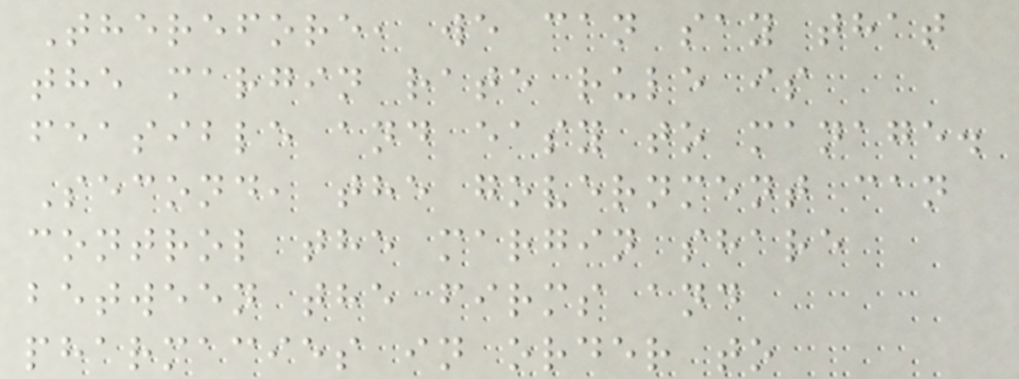Therefore, we can say that
the margin rate rule is
feasible and easy to manage.
Second, the government can
control the margin share
between the firms and
pharmacies in order to
